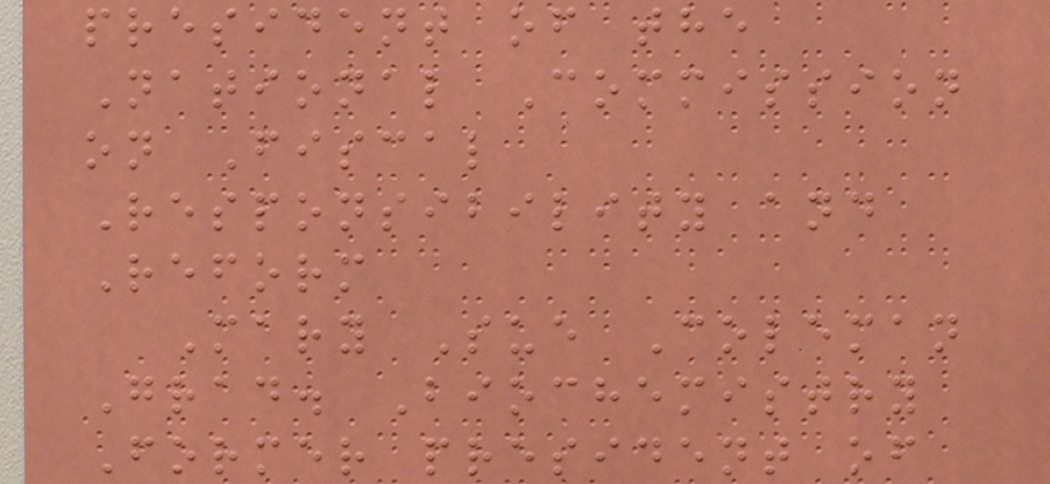president of the
National Commission
on Fiscal
Responsibility and
Reform
Mary Sue Coleman
Grad. Biochemistry
Former president of
